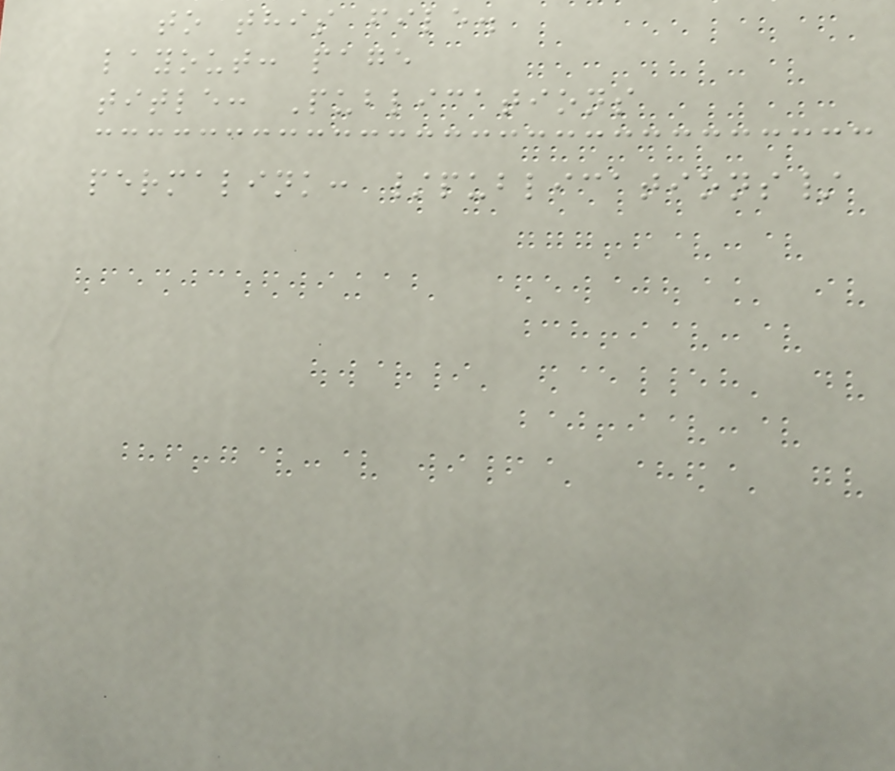to this file.
layout: page
title: Publications
permalink: /publications/
